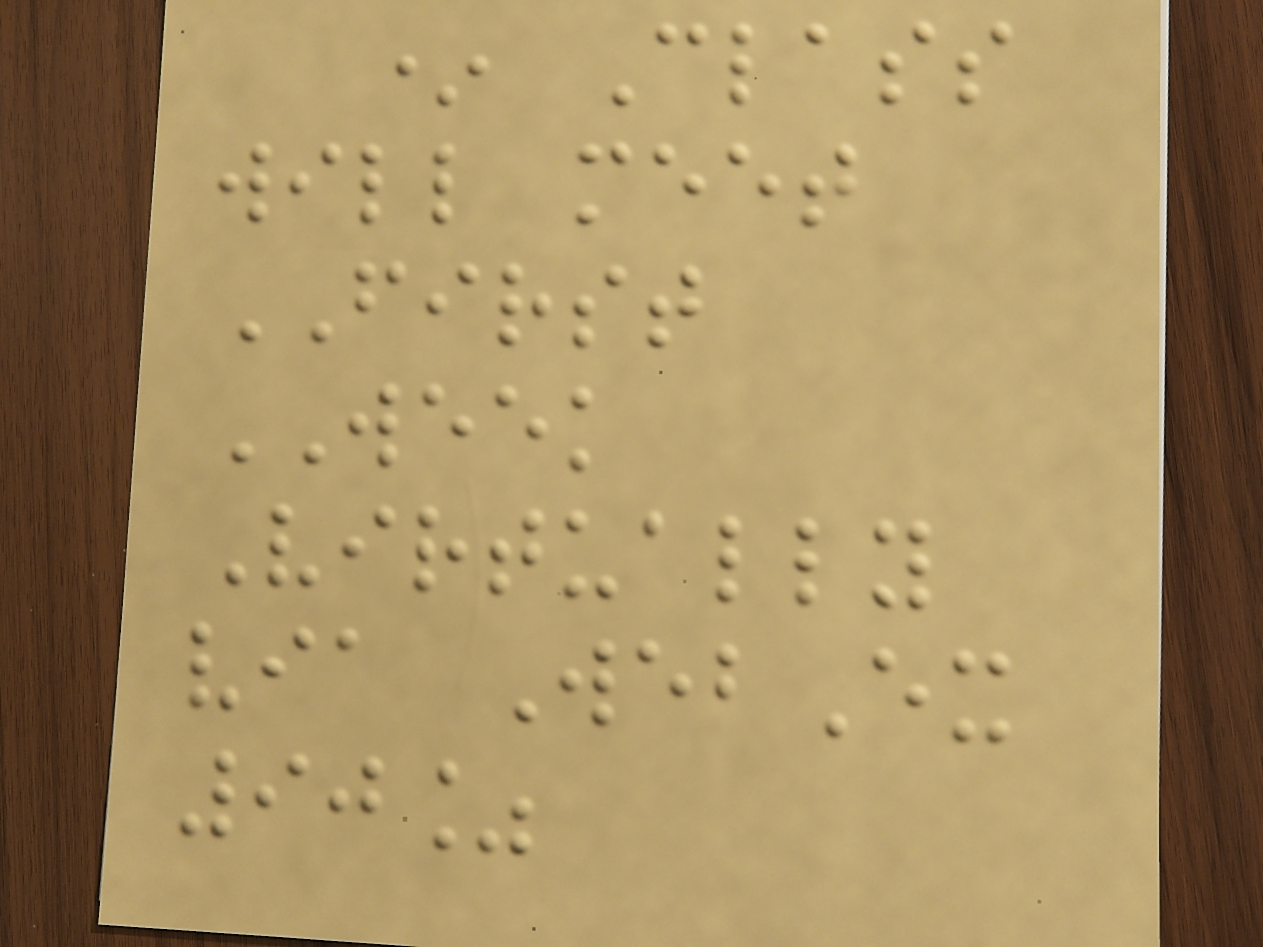* Class
will meet
FIRST
WEEK
Virtually
via WebEx
90%
